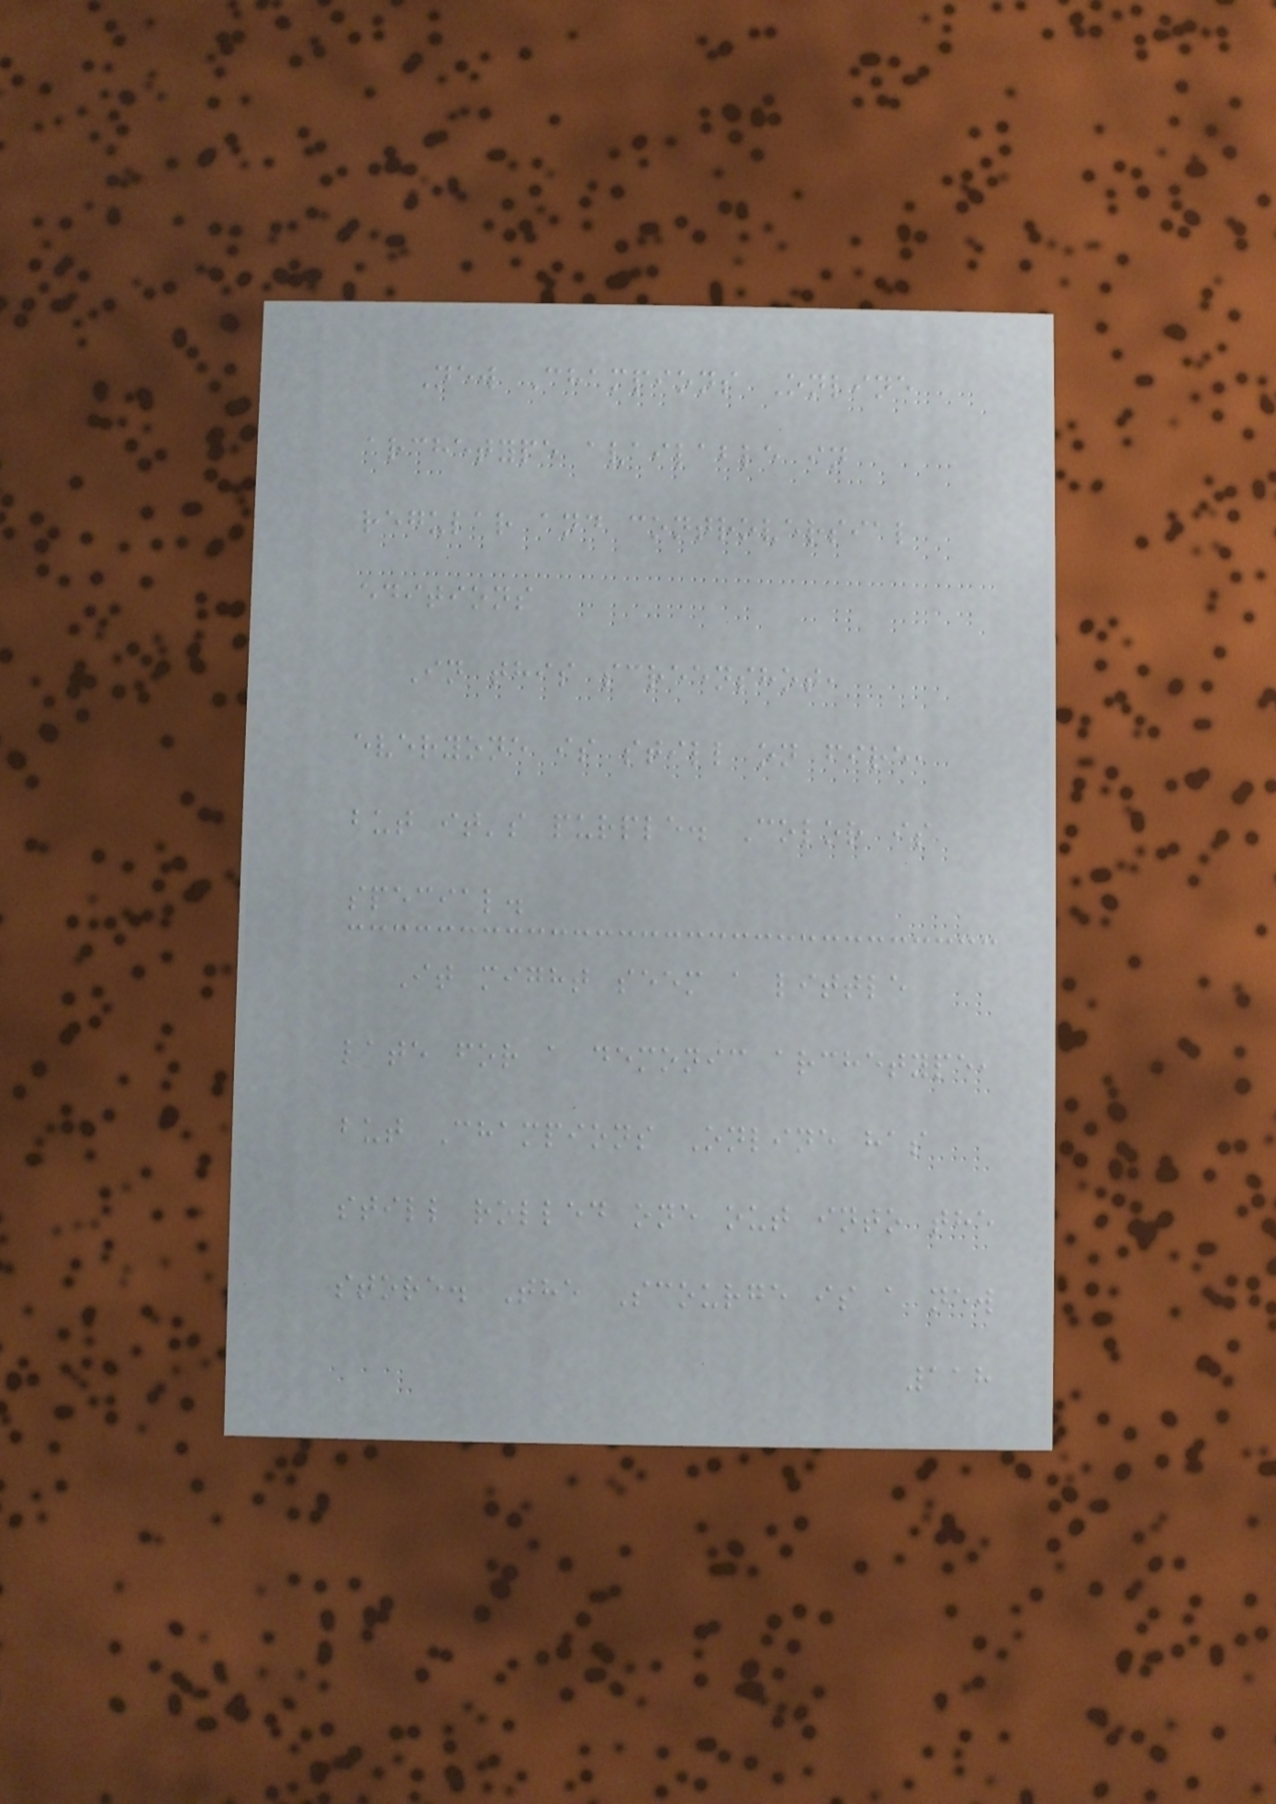New Champions Online
archetype available in
regular and controversial
editions
In this screenshot,
everyone is still on fire,
but it's purple. Color is
special.
It might seem a little
late for a demonic archetype,
but Champions Online has
still rolled one out into the
store. The Scourge is a new
118
